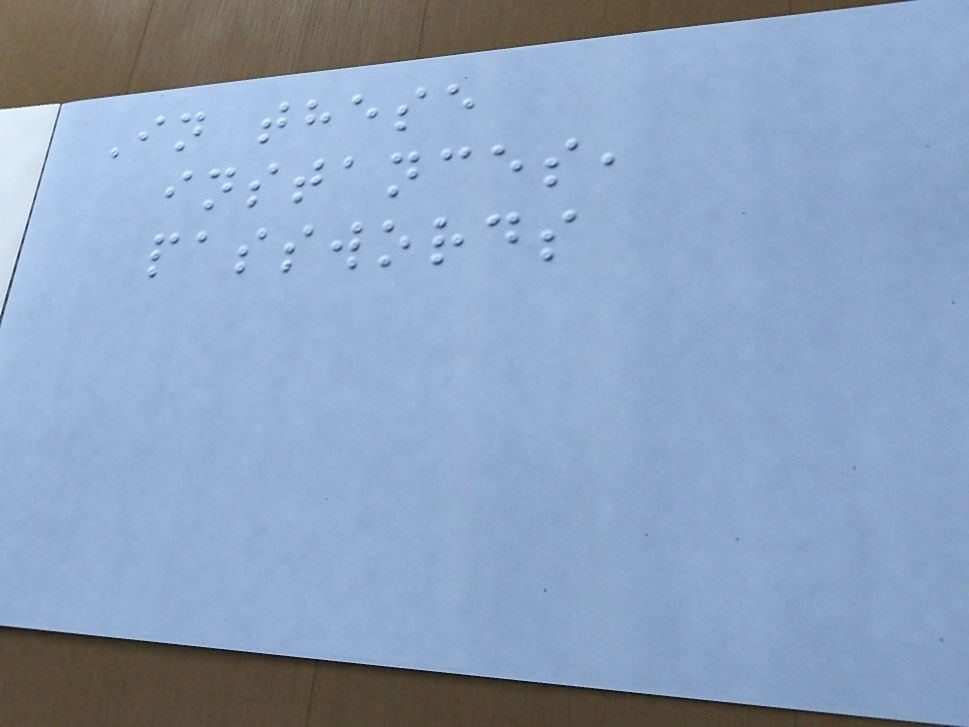In these
instances,
passwords
